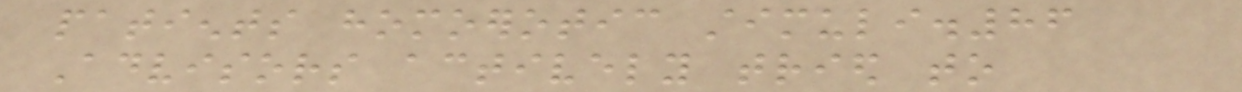patients homoerotic stimuli.86
Advisors actively tried to
